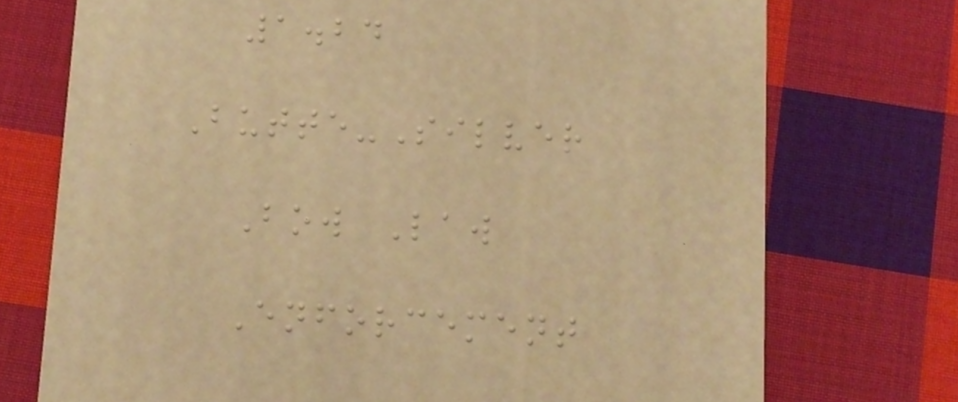1.24
Butte-Silver
Bow Law
Enforcement
